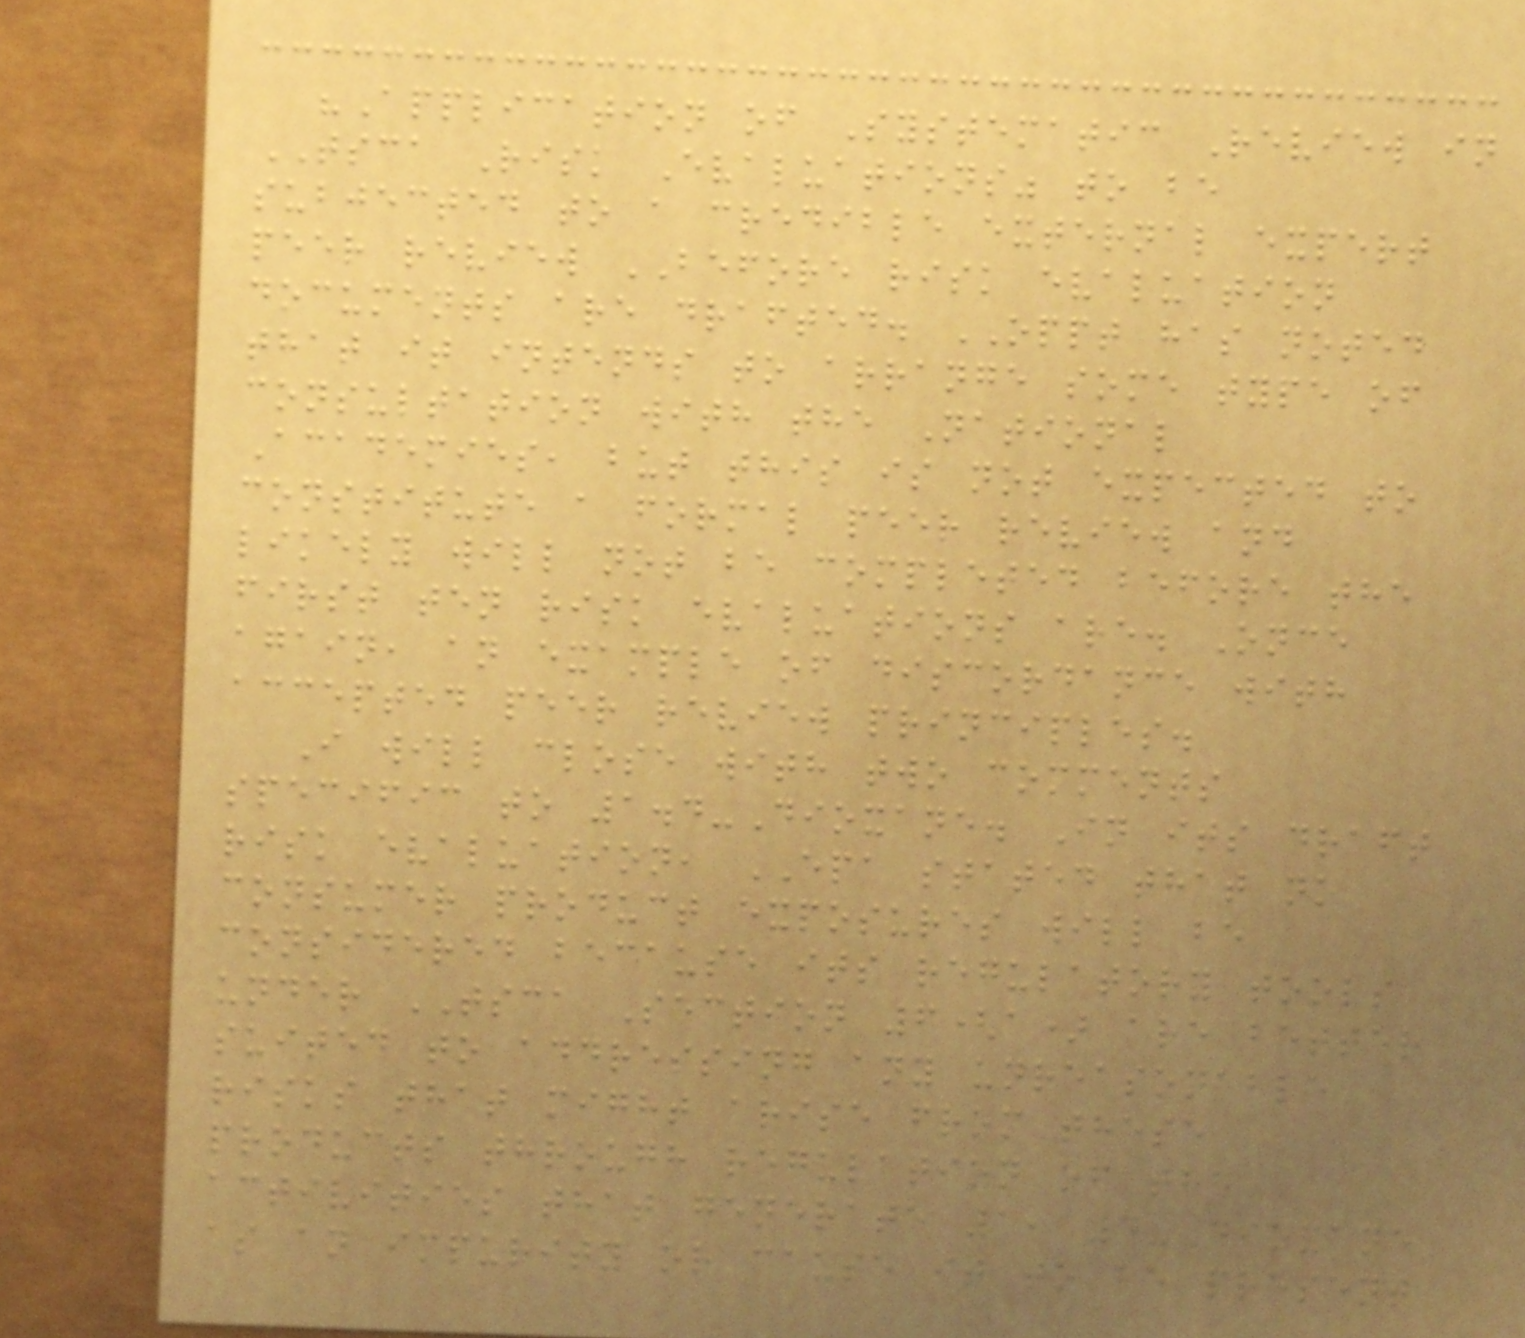"Application of Systematic Review in
TSCA Risk Evaluations" to be
subjected to a credible external expert
peer review BEFORE risk evaluation
documents are drafted. OPPT has noted
that it intends to arrange some type of
consultation with the National
Academies, but this is not expected to
constitute a formal peer review and
likely will not be completed before the
first ten risk evaluations are. Once
again, an example of discordance with
accepted peer review principles.
I will close with two comments
specific to 1.4-Dioxane. In its draft
risk evaluation, EPA stated that no
consumer product exposures will be
considered because its regulatory tools
under TSCA Section 6(a) are better
suited to addressing any unreasonable
risks that might arise from these
products through regulation of the
activities that generate 1, 4-Dioxane
as an impurity or cause it to be present
